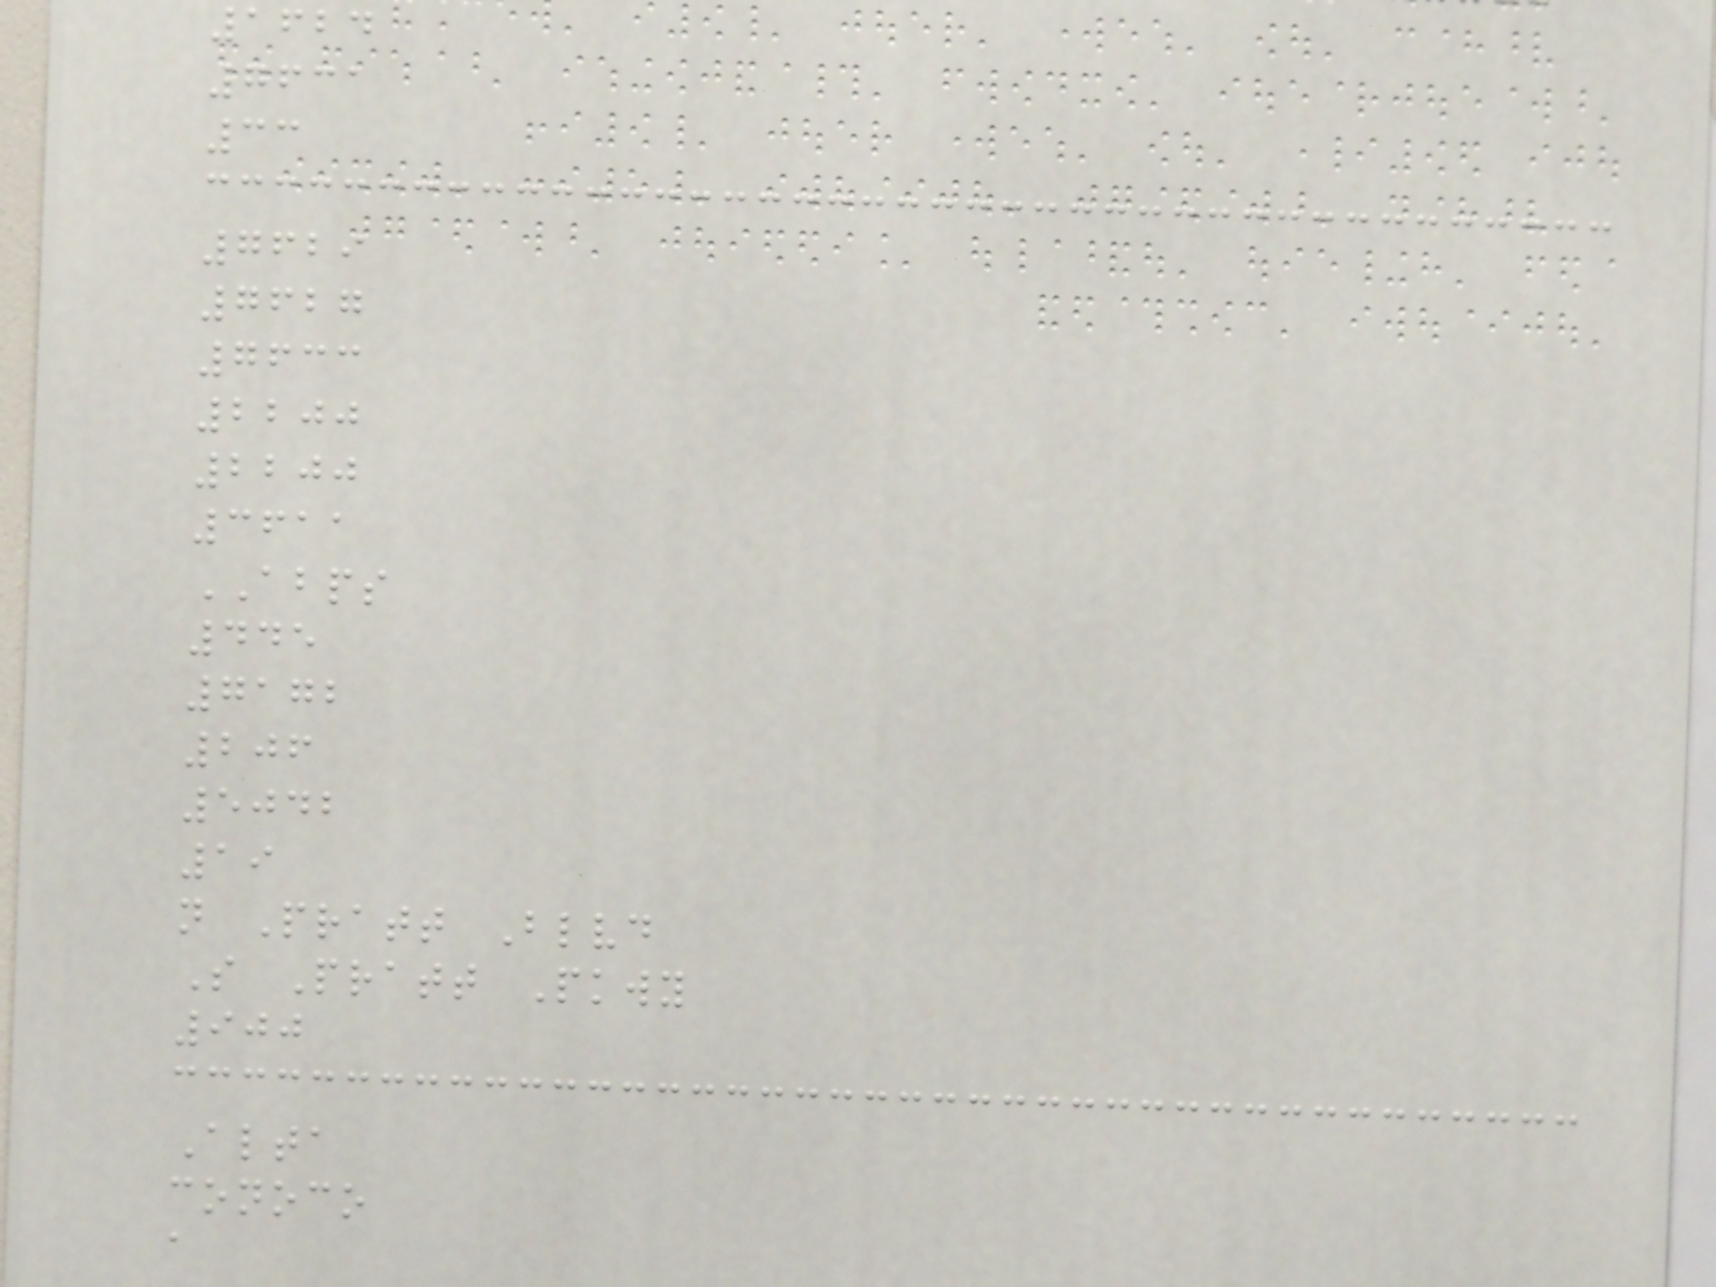1624
7631
33
7629
7627
7633
2200
2200
3611
ABPS
445
7172
206
5042
19
n Pratt Blvd
S Pratt Pkwy
900
Alta
conoco
a
